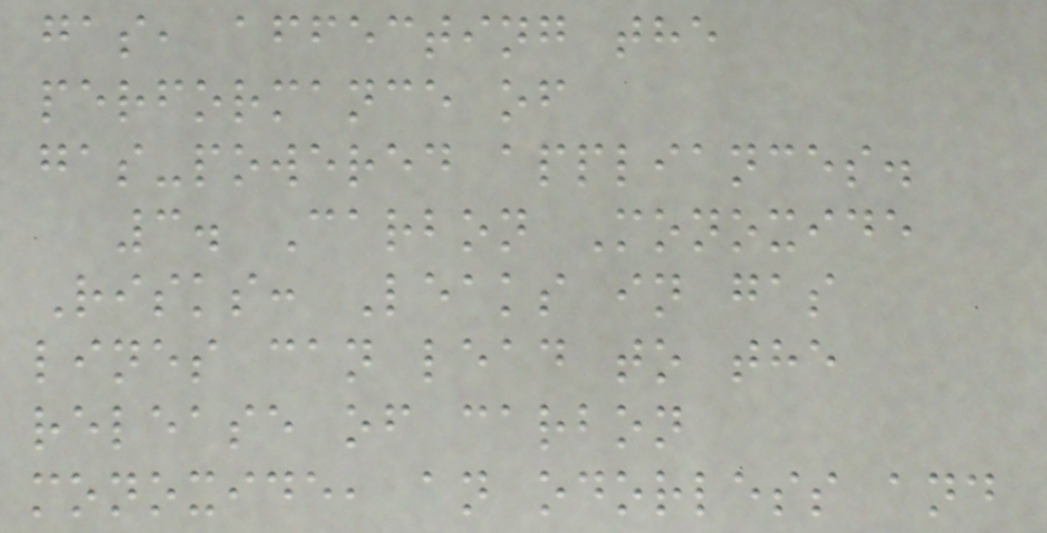gas, affecting the
performance of
gas-powered appliances.
3. Carbon Monoxide
Risks: Leaks in gas
lines can lead to the
release of carbon
monoxide, an odorless and
